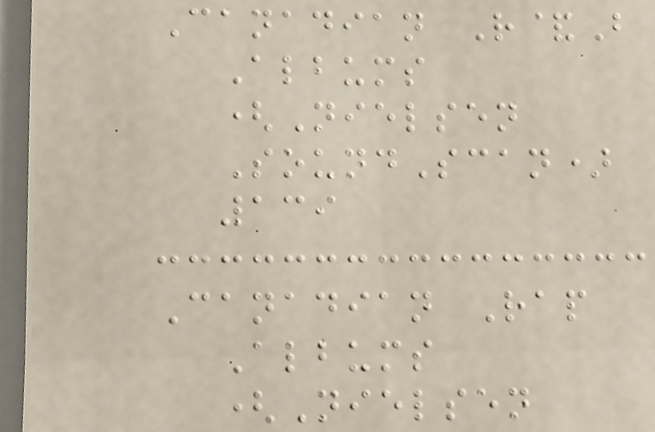Canadian R&B
Albums
(Nielsen
SoundScan)
139
Canadian Rap
Albums
(Nielsen
